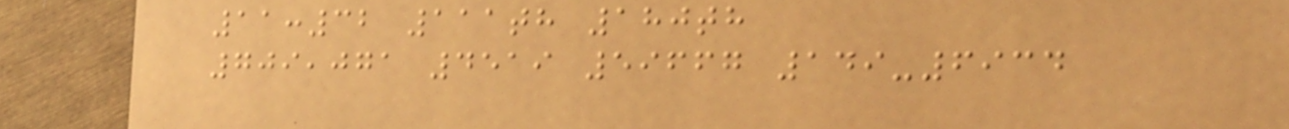11:32 111th 180th
709,071 4519 59667 149-6934
